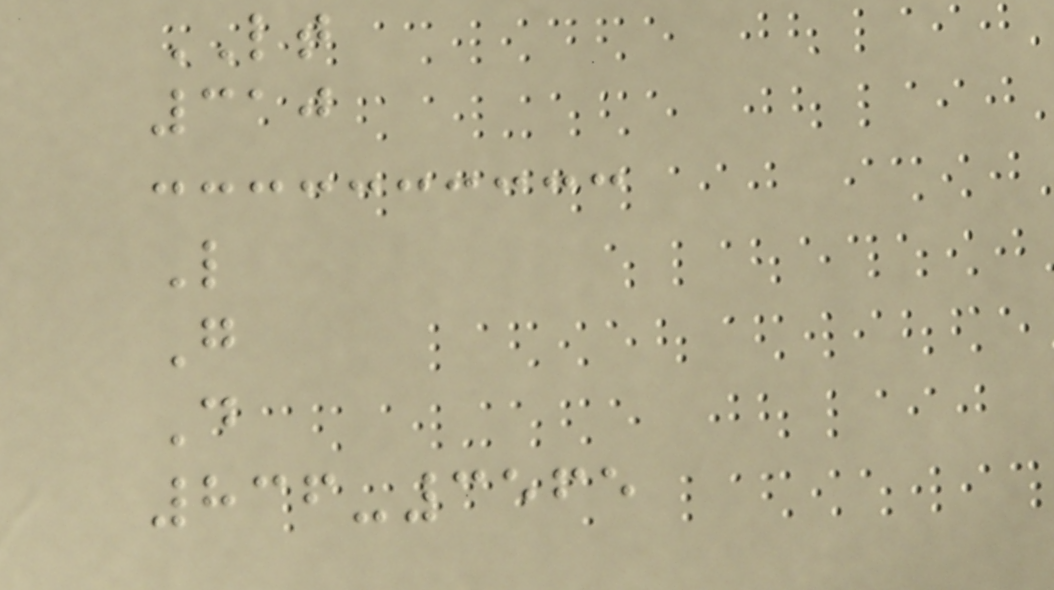LT
310
L
G
D
836-3565
